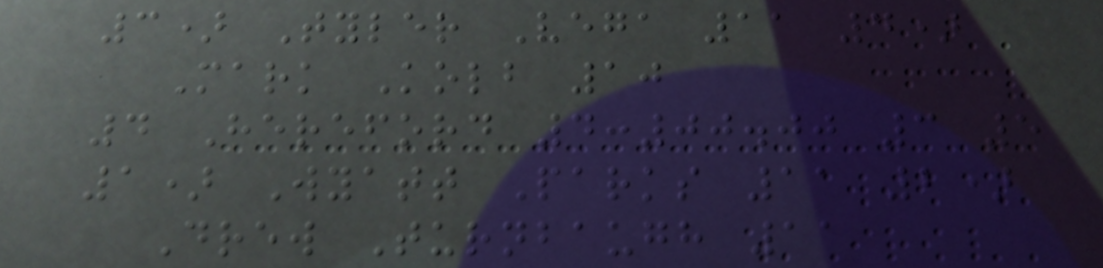3) Tyler Vega 11 4)
Mark Kolb 10
4 Hereford 4:00.00 3 5
1) Wyatt Parks 11 2)
Drew Turnbaugh 11
